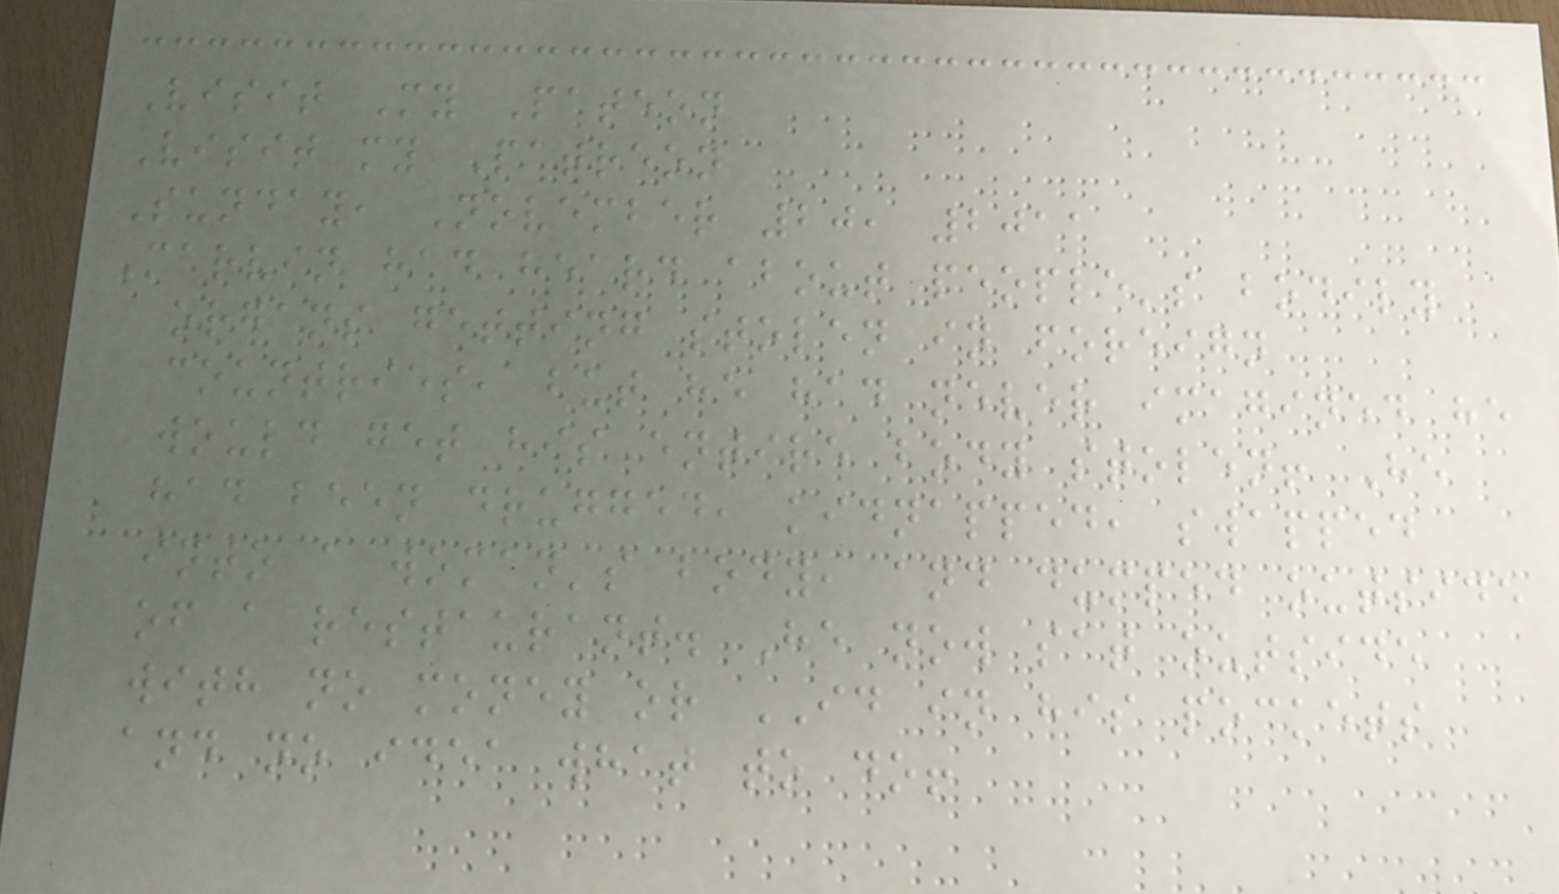Visit My Pateon
Visit my Patreon
Sunday, November 20, 2011
Marvin had heard about people's bodily
organs getting stolen in foreign
countries, but he had never imagined he
would get his entire body stolen! He
had been drugged, kidnapped, swapped
into a woman's body, and dumped outside
of a restaurant. He now sat outside
with no money or ID in his pockets
and no idea what to do!
